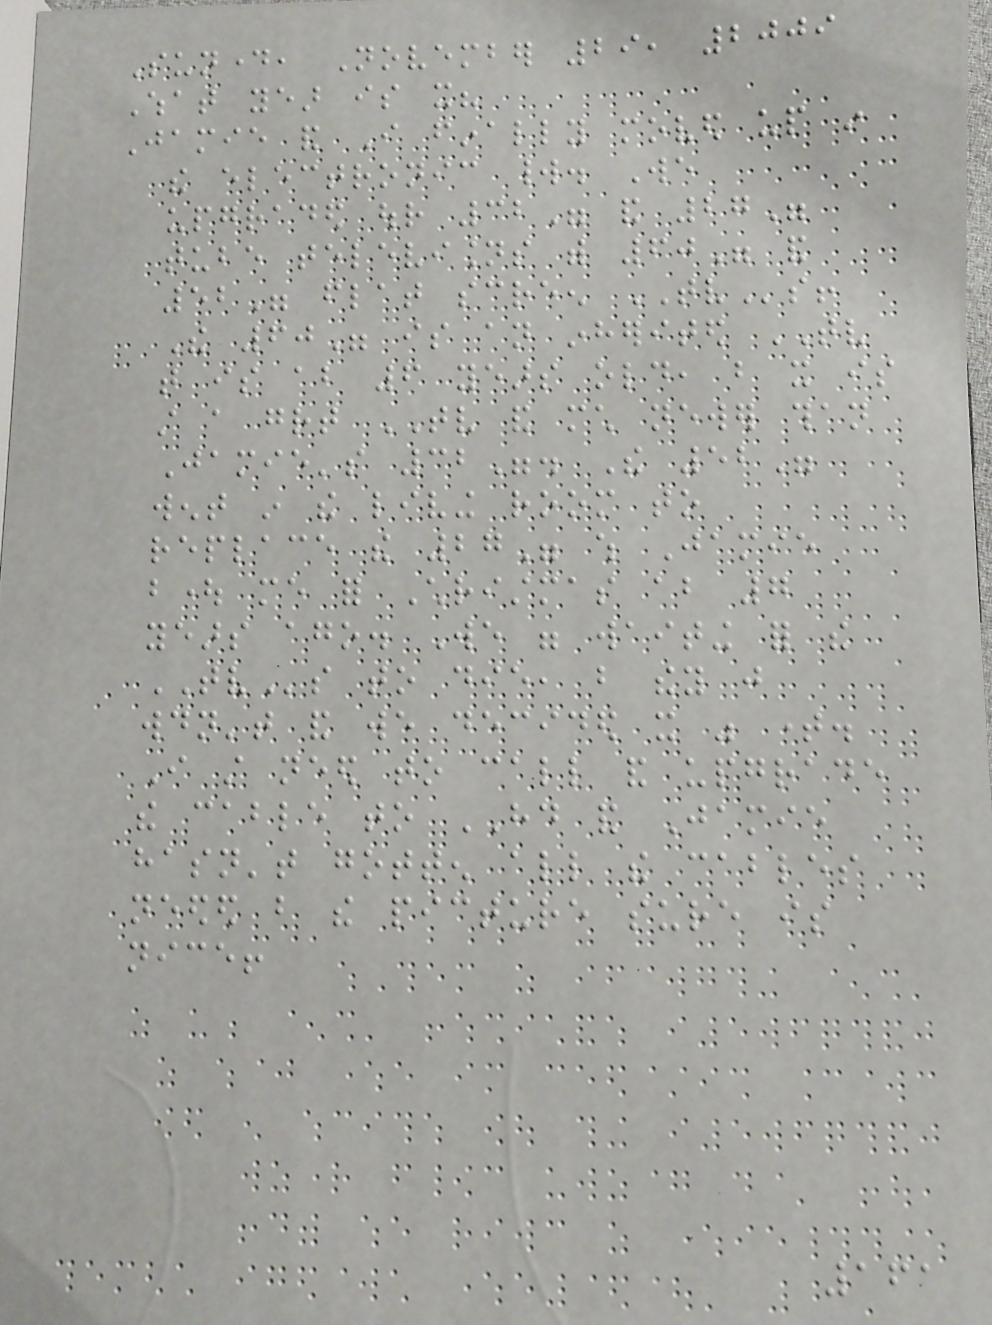Sunday, November 29, 2009
What year is it?
Jamie and I finally moved up in
the electronic world. We
upgraded our 32" and 27"
tube televisions with 60" and
52" flat screen TVs!
The 60" is an inherited TV
that is about 6 years old, but it is
still a great TV and much newer than
Jamie's 32". The 52"
went in the living room to
replace the 27" which Jamie
bought me for Christmas about 7
years ago. We were waiting for the
TVs to die, but they just
wouldn't and we decided it was time.
I still need to call and upgrade
the cable to HD and Jamie
hasn't gotten all the cables
needed but the picture sure is
nice!
161
